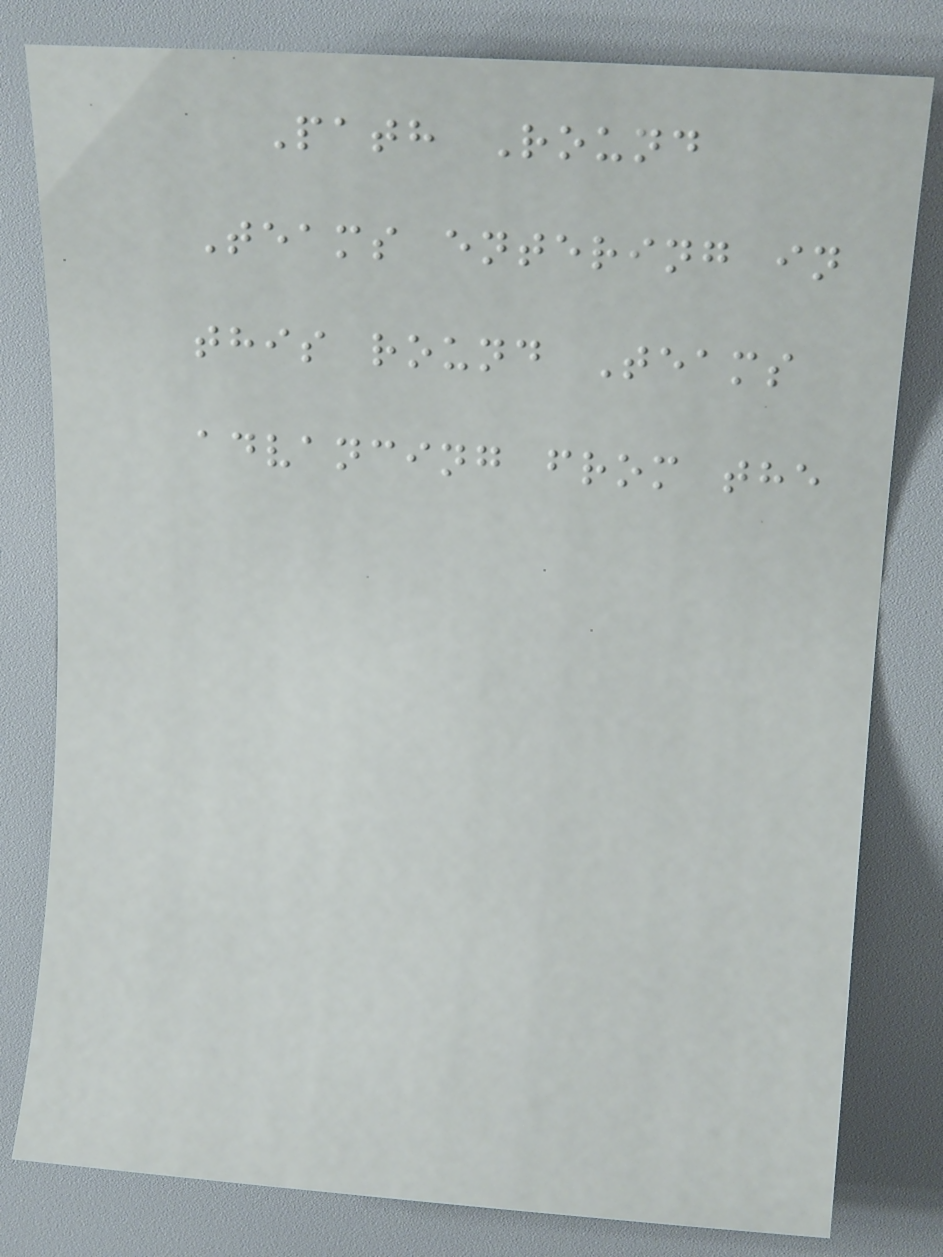Path Round
Teams entering in
this round Teams
advancing from the
